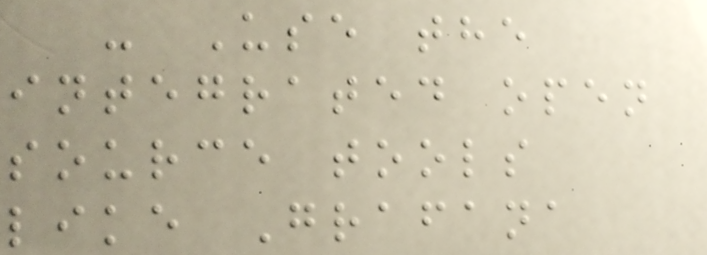- Use the
integrated open
source tools
like Grafana
